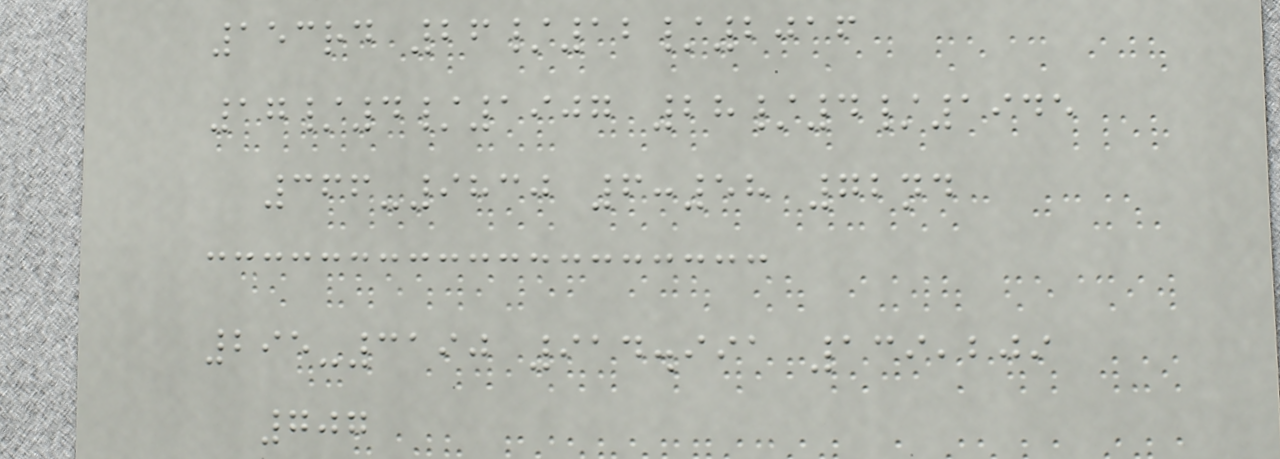153rd 26/12/2016
17/4/1907 28/4/1945
366-9830 6:58 72nd
295-3190 914.991 139,209
707
